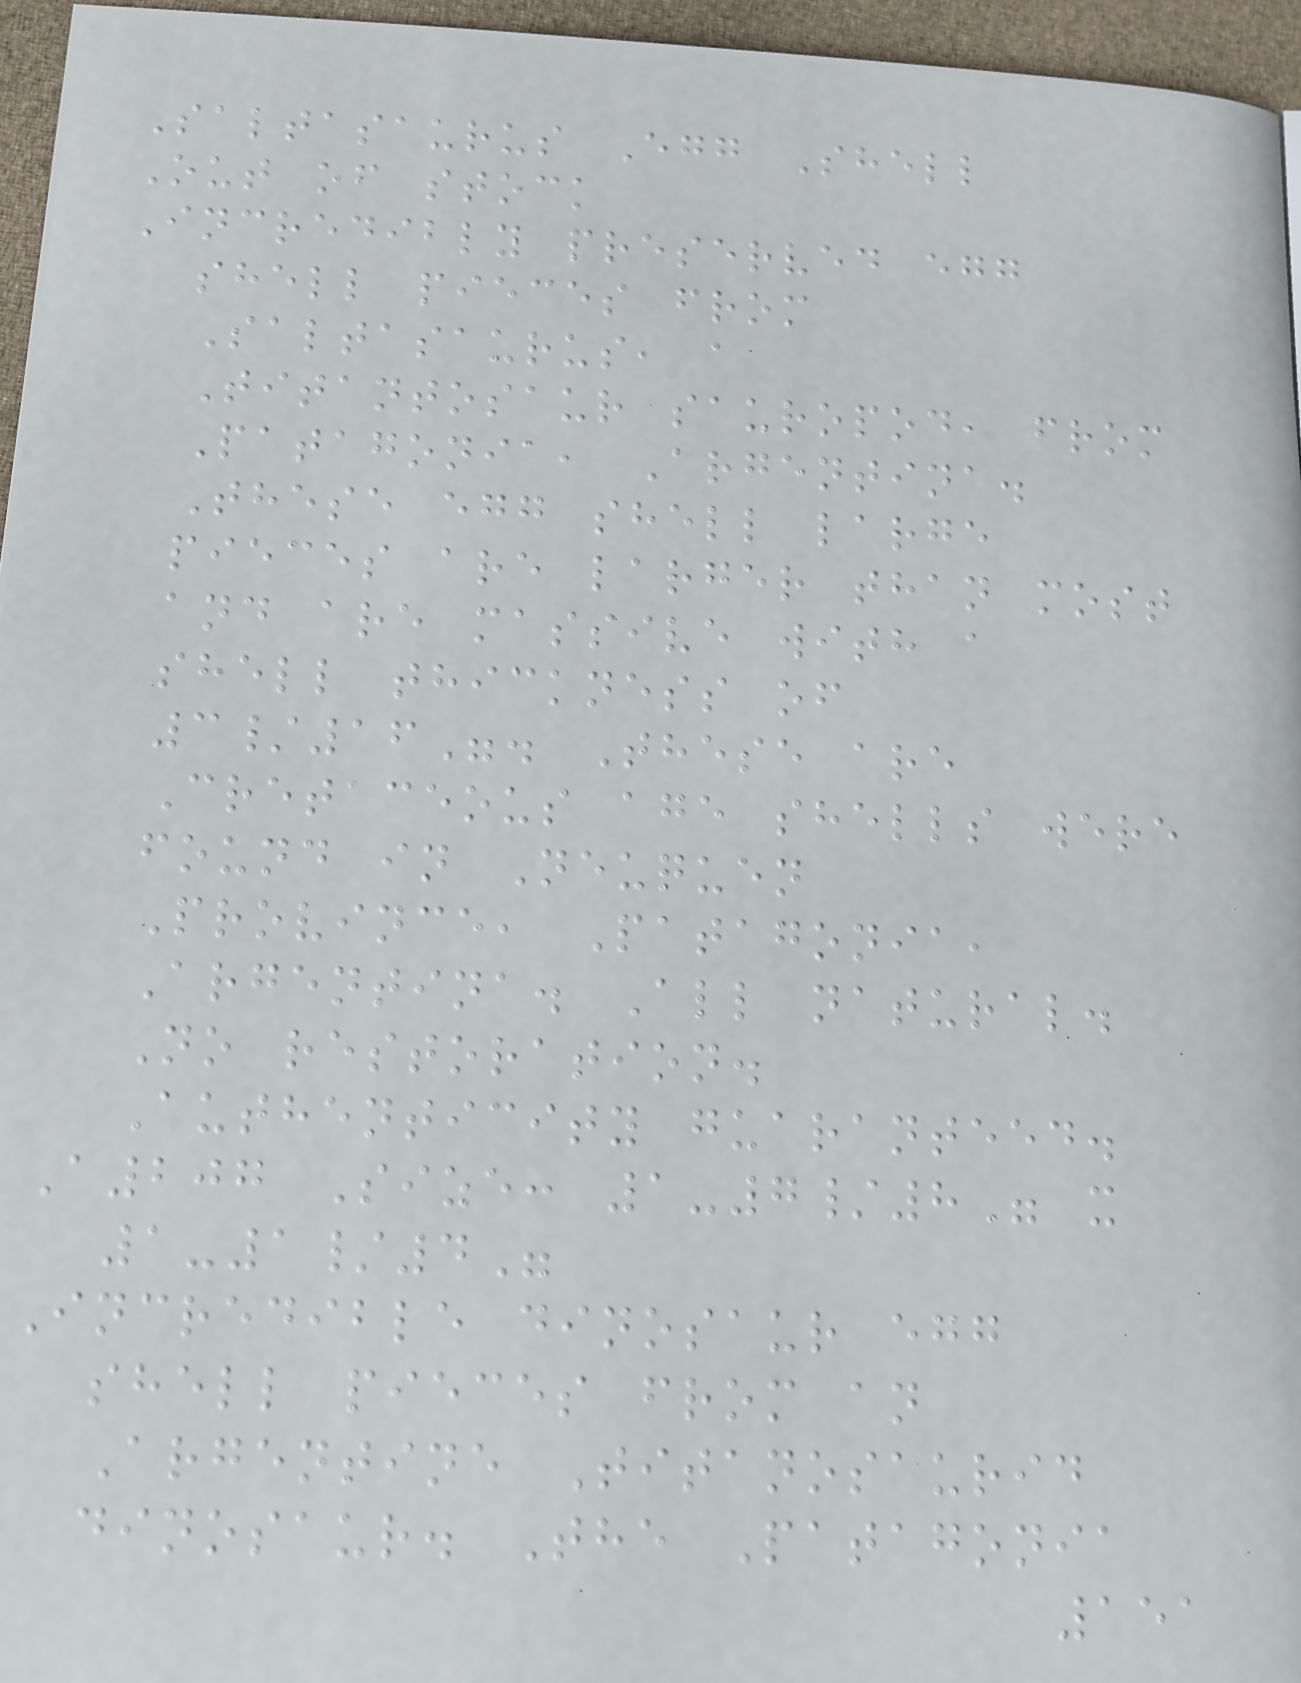Saltasaurus Egg Shell
Out of stock
Incredibly preserved egg
shell pieces from
Saltasaurus, a
Titantosaur sauropod, from
Patagonia, Argentina.
These egg shell large
pieces are larger than most
and are massive with a
shell thickness of
3/16". These are
Cretaceous age shells were
found in Neuquen
Province, Patagonia,
Argentina. All natural.
No restoration.
Authenticity guaranteed.
A207 Size: 1-7/8" x
1-1/4"
Incredible dinosaur egg
shell pieces from an
Argentine Titanosaurid
dinosaur. The Patagonia
151
